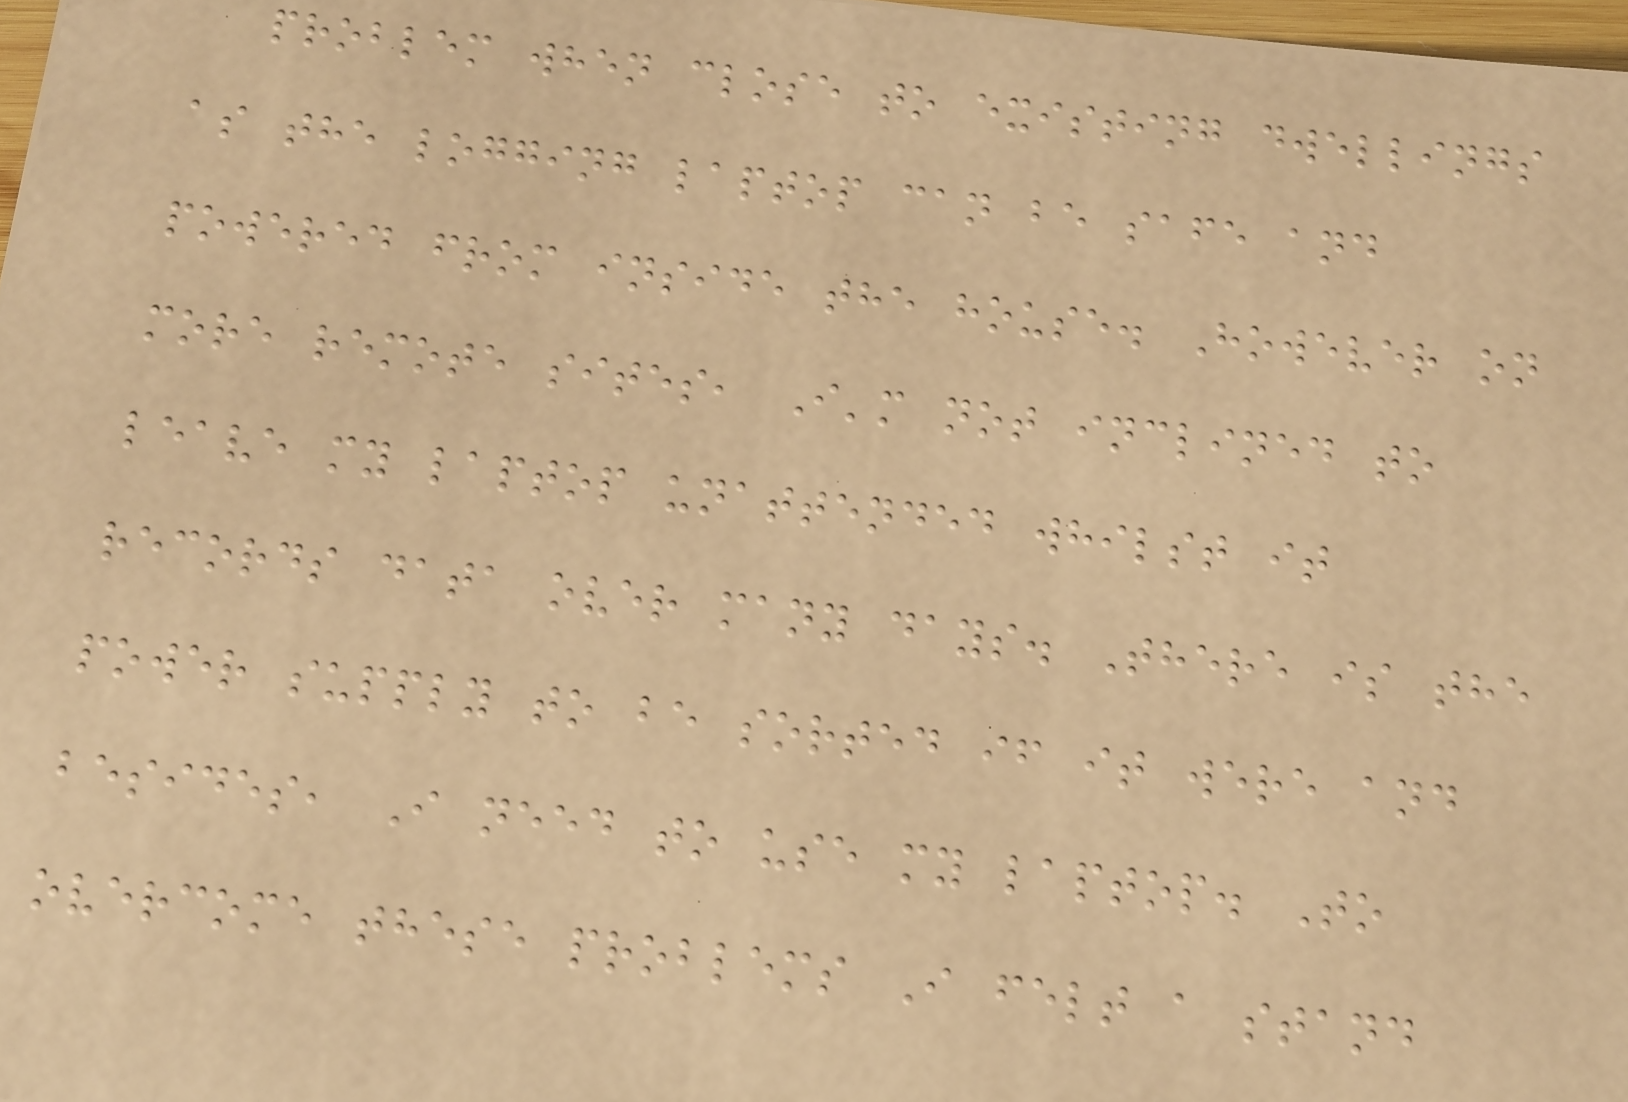problem when close to existing dwellings
as the logging laptop can be safe and
powered from inside the house. However on
more remote sites, I'm not inclined to
leave my laptop unattended whilst it
records data over many days. There is the
power supply to be sorted if it were and
besides, I need to use my laptop. To
overcome these problems I felt a stand
